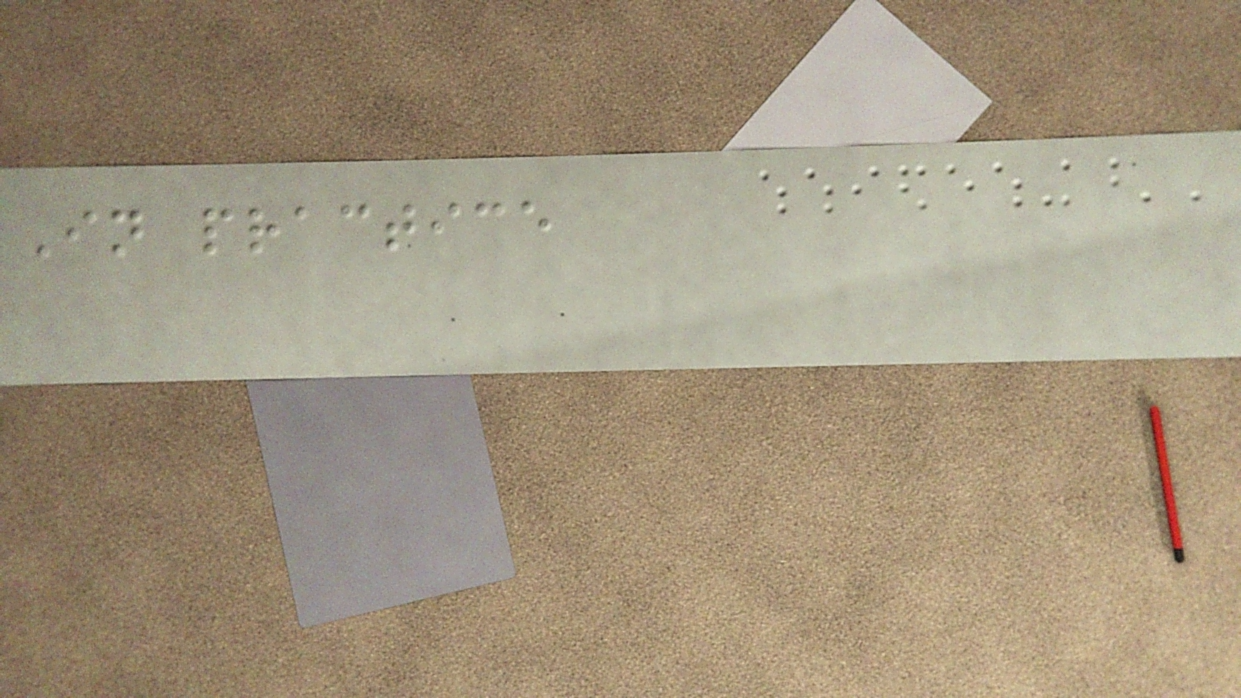In practice
